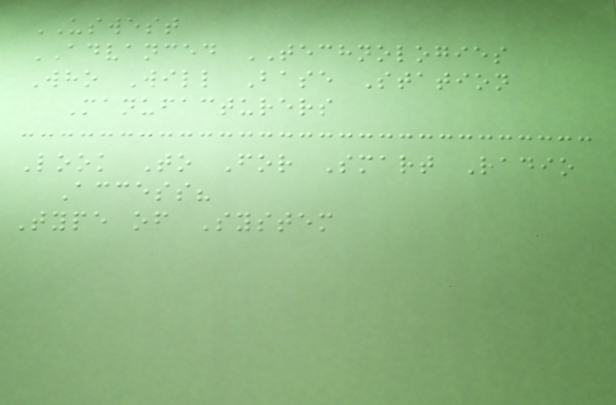USWEST
ADVANCED TECHNOLOGIES
Who Will Base Station
Manufacturers
Look To For Smart Radio
Access?
Type of System
